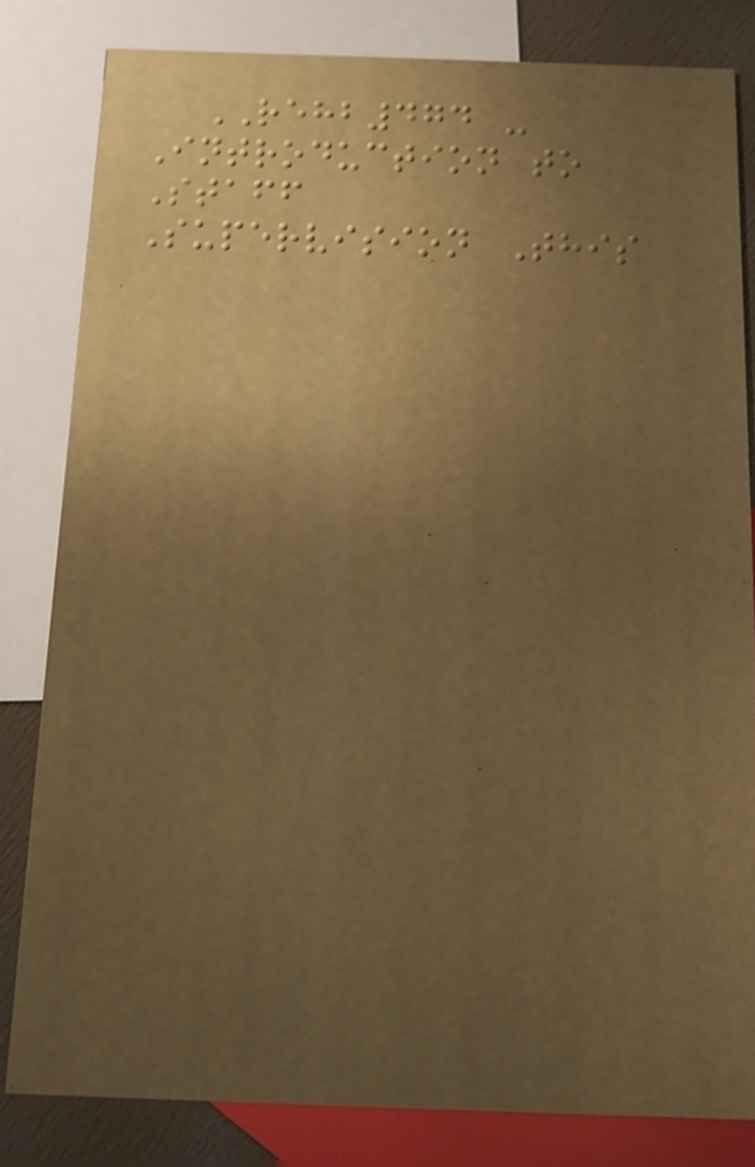REHB474 -
Introduction to
Staff
Supervision This
